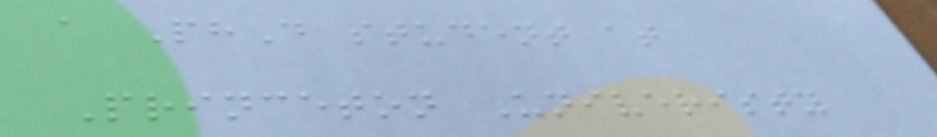a PhD student at
Princeton Univeristy
